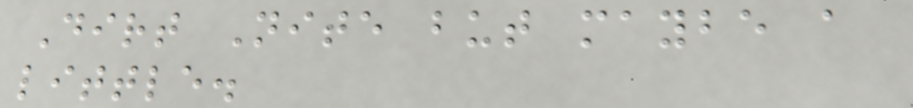Dirt Nite but maybe a
little.
